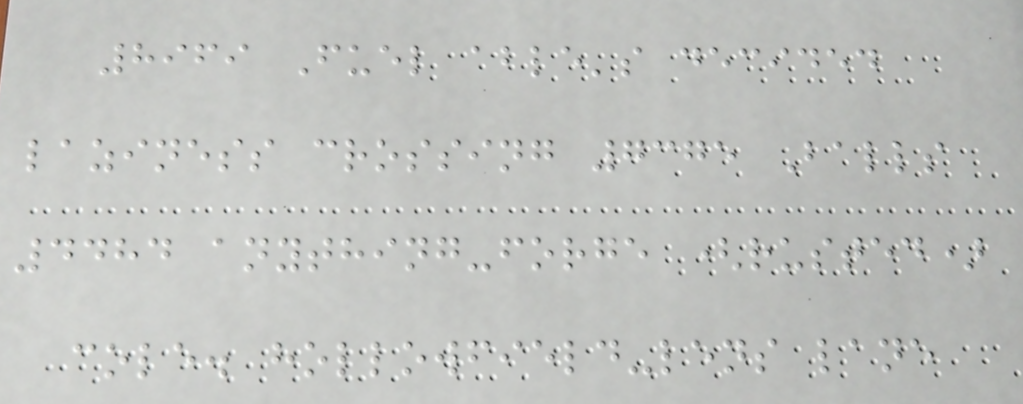8969 Fuel able's decided
laziness crossing 7375 Balls
4484 anything-forge (rusted)
cole. hollowfield-lens lane
